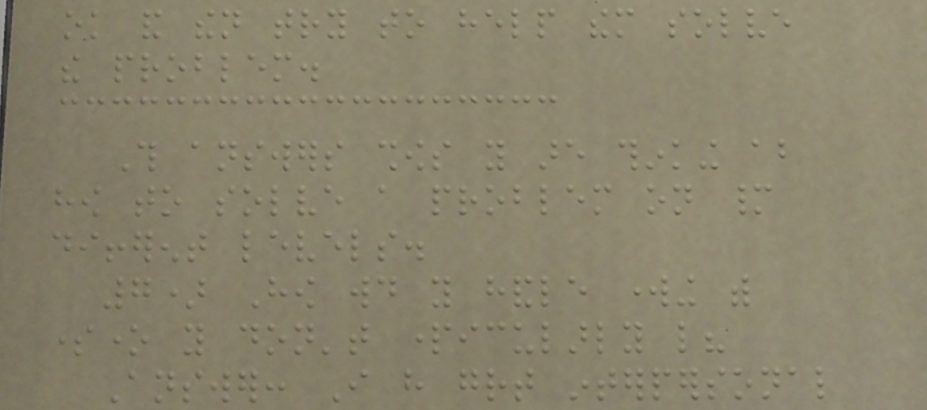ok and then try to help them solve
the problem.
This answers shows you are thinking about
how to solve a problem on many
different levels.
7) How would you handle working with
someone you don't particularly like?
Answer: I have great interpersonal
